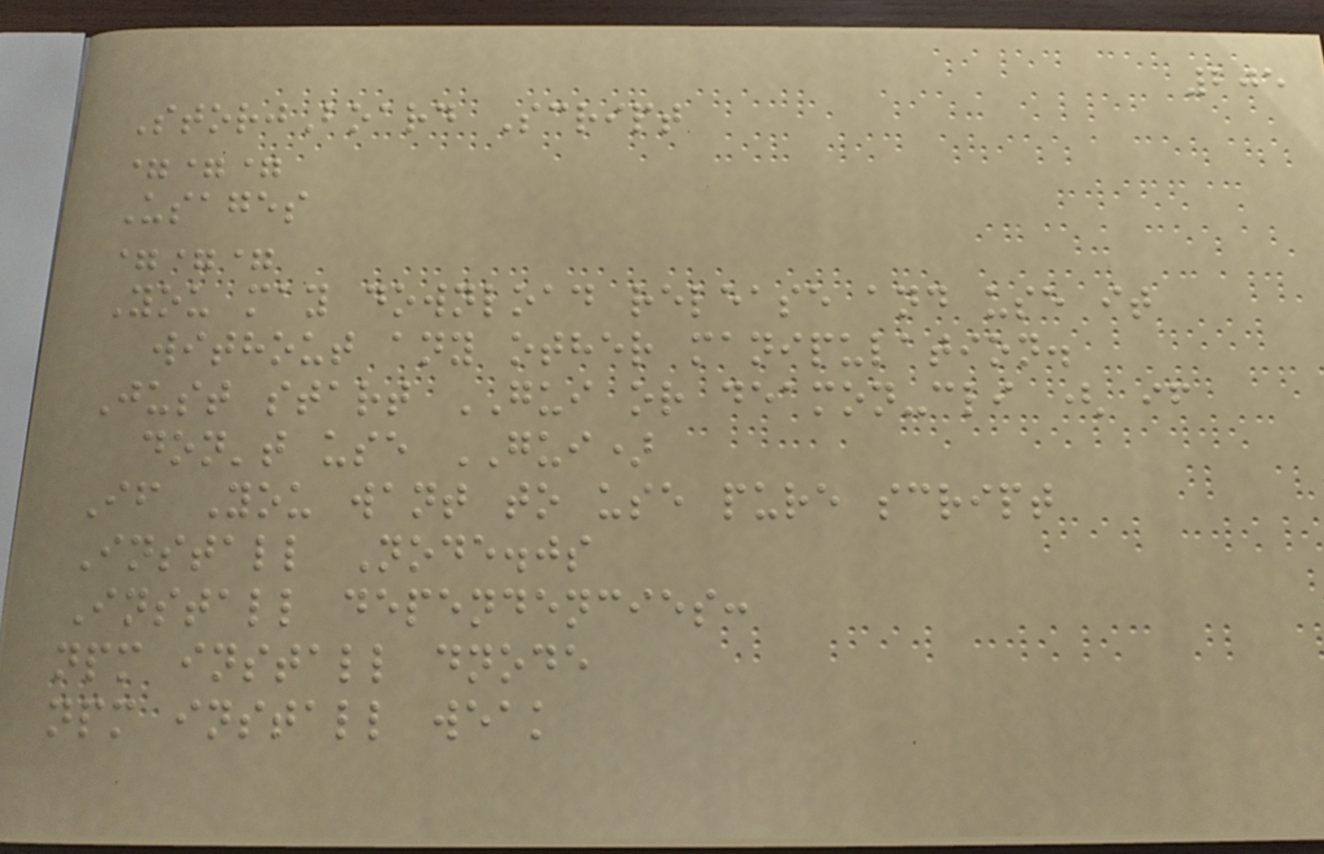205
StorjBoard Script
===
Usages
===
You may download release and use it
without any other manipulation.
Just start GUI or deamon-cli ( if
don't use GUI)
If You want to use pure script
Install Node.js
Install dependencies:
npm install dnode
npm install weak
